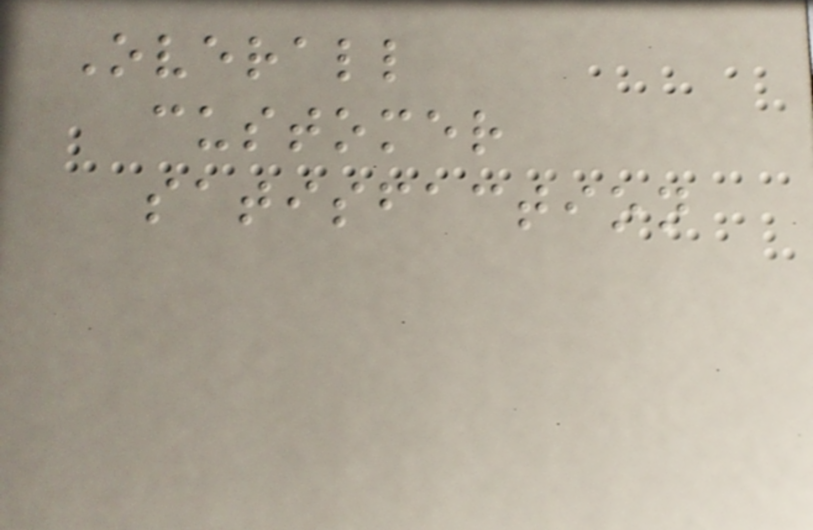Overall
customer
satisfaction
